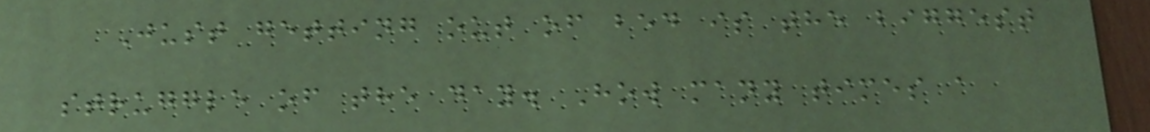Just getting out of bed is the biggest
struggle of the day. How many times a
